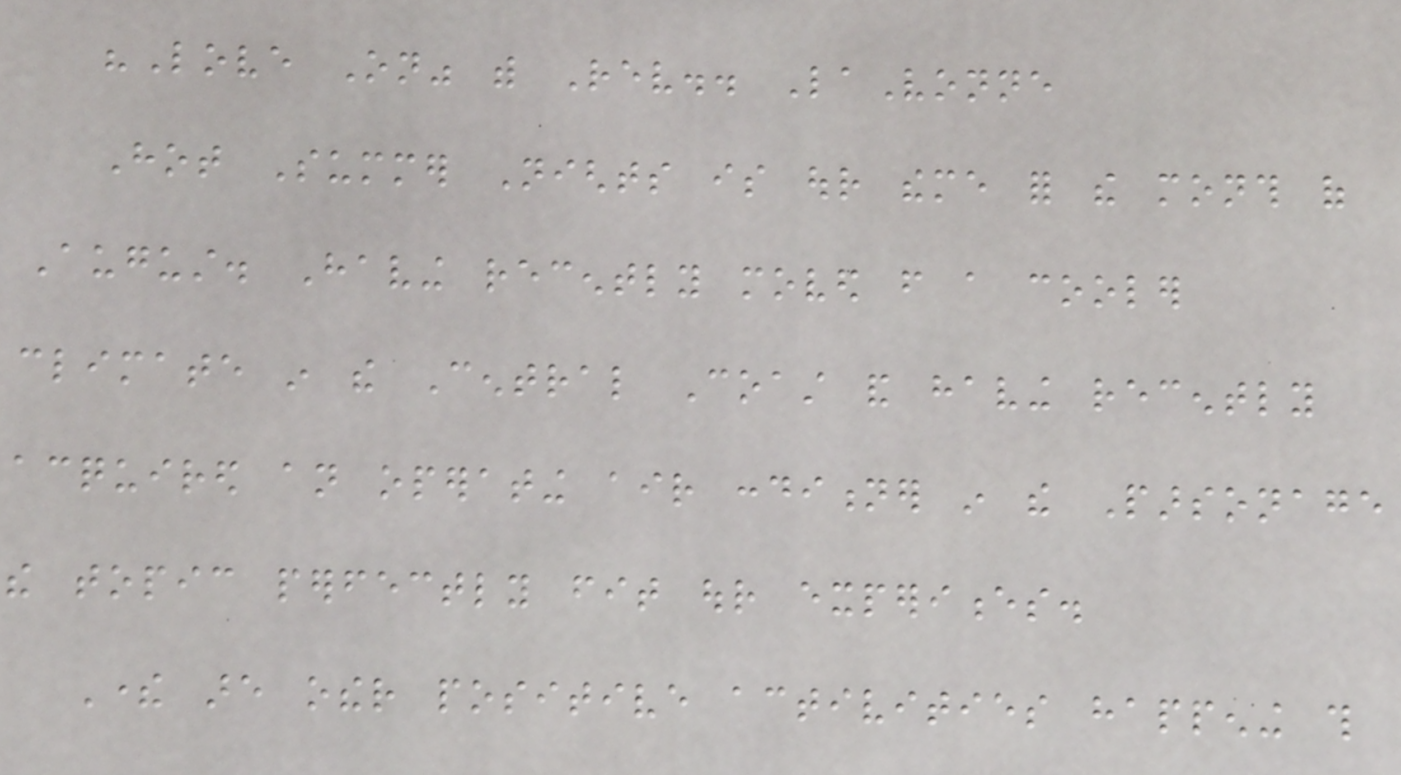"Love On" with Rev.. LaVonne
Hot Summer Nights is our theme for the month of
August. Having recently moved from a cooler
climate in the Central Coast and having recently
acquired an operating air conditioner in the Parsonage
the topic perfectly fit our experiences.
There are other positive activities happening this
